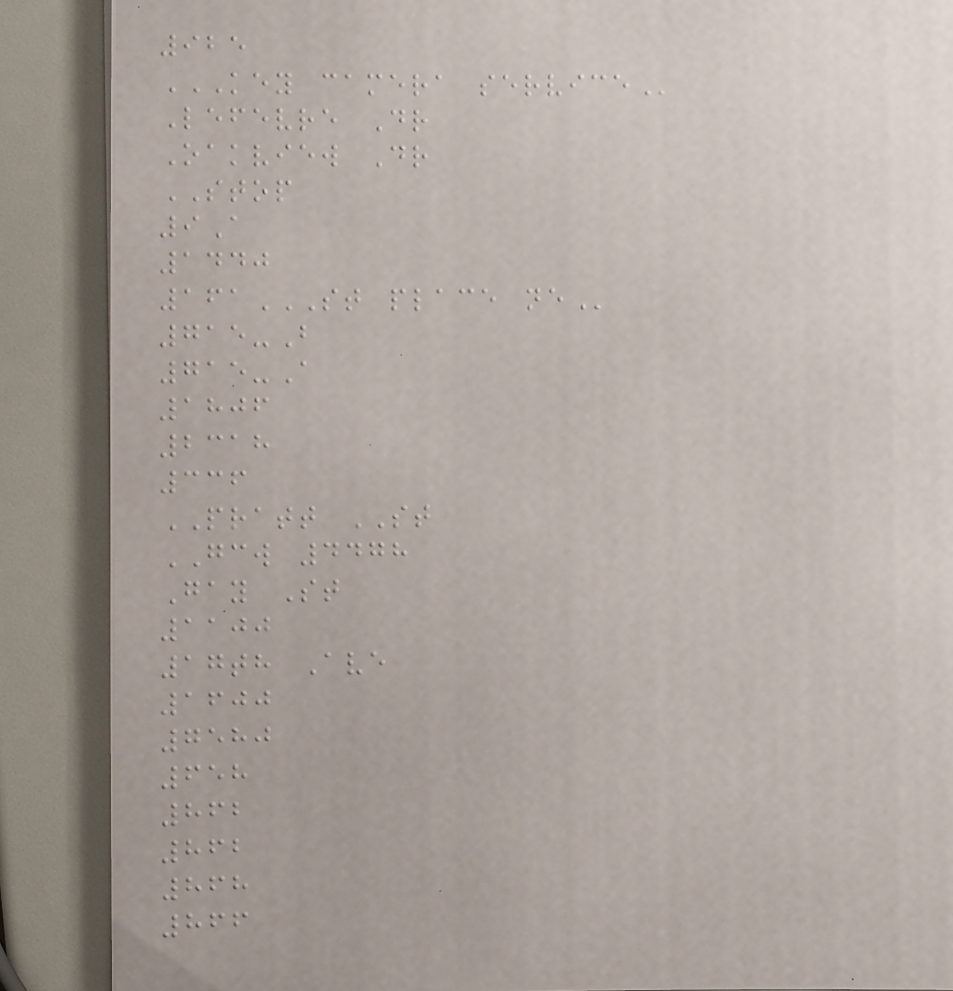925
KEY CAMERA SERVICE
Lefevre Dr
Oakview Dr
STOP
9A
1440
161ST PLACE NE
715-B
715-A
1806
2318
336
PRATT ST
GCW 4478
Gay St
1100
17th Ave
1600
7580
658
862
862
868
866
